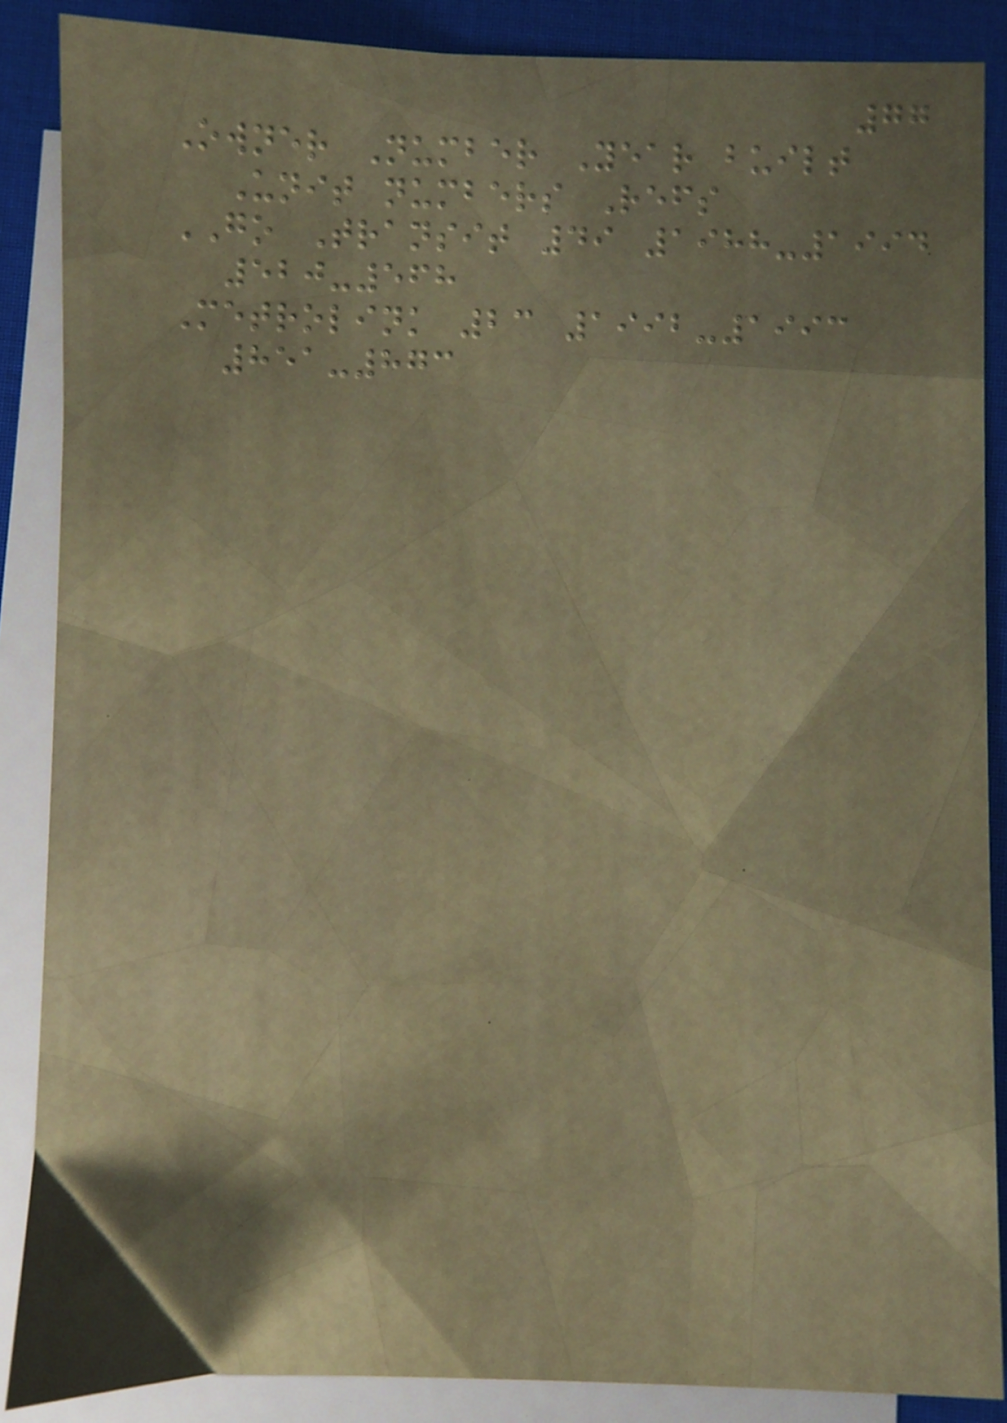77
Owner Number Year built
Unit numbers Refs
GO Transit 49 1988-1994
520-568
Metrolink 23 1992-1993
851-873
